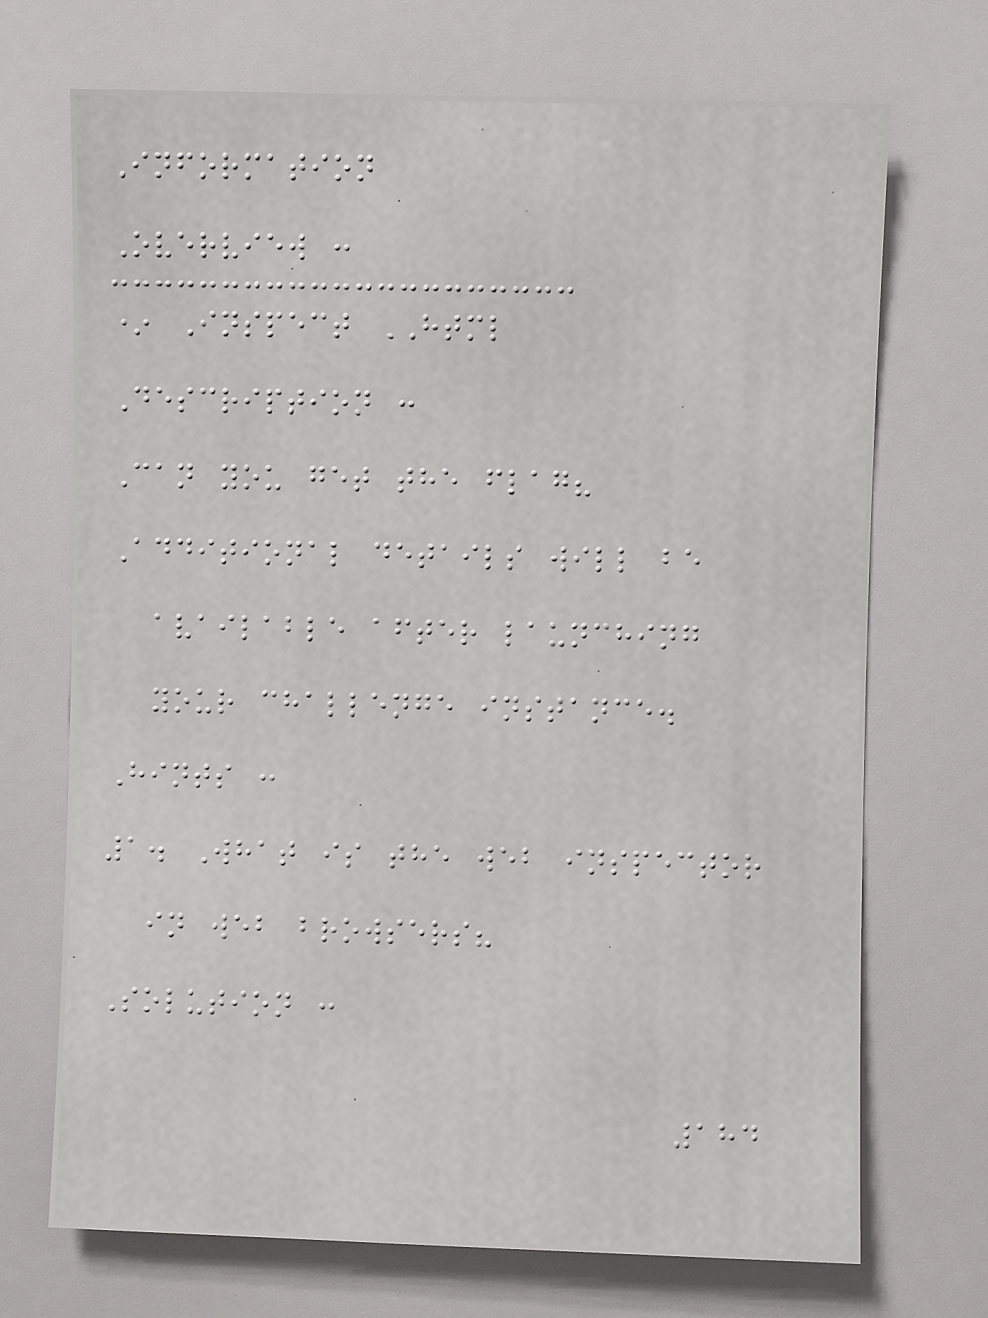Information
Overview :
* Inspect HTML
Description :
Can you get the flag?
Additional details will be
available after launching
your challenge instance.
Hints :
1. What is the web inspector
in web browsers?
Solution :
184
